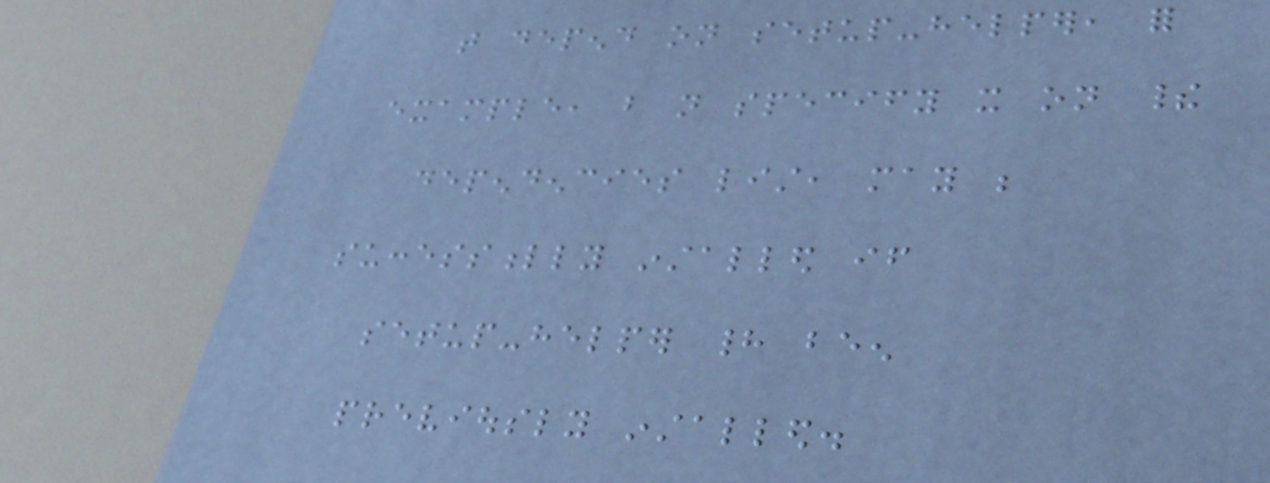that depend on setup-helper, for
example, but not specify it on their
dependencies list, may be
successfully installed if
setup-helper had been
previously installed.
